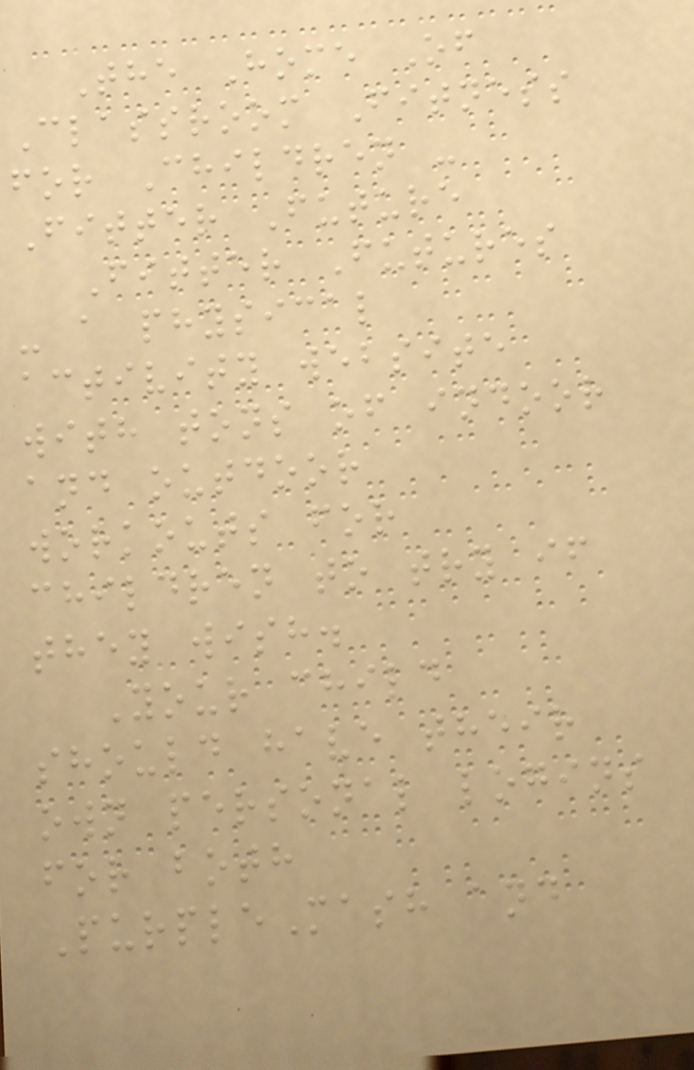The Home Of
Classroom Fitness
for Children -
Fitter Future
Fitter Futures
- a physical
activity website
with tons of indoor
and outdoor
workouts for
children to try if
they wish.
Your child
should have their
own personal logins
for both
PurpleMash and
